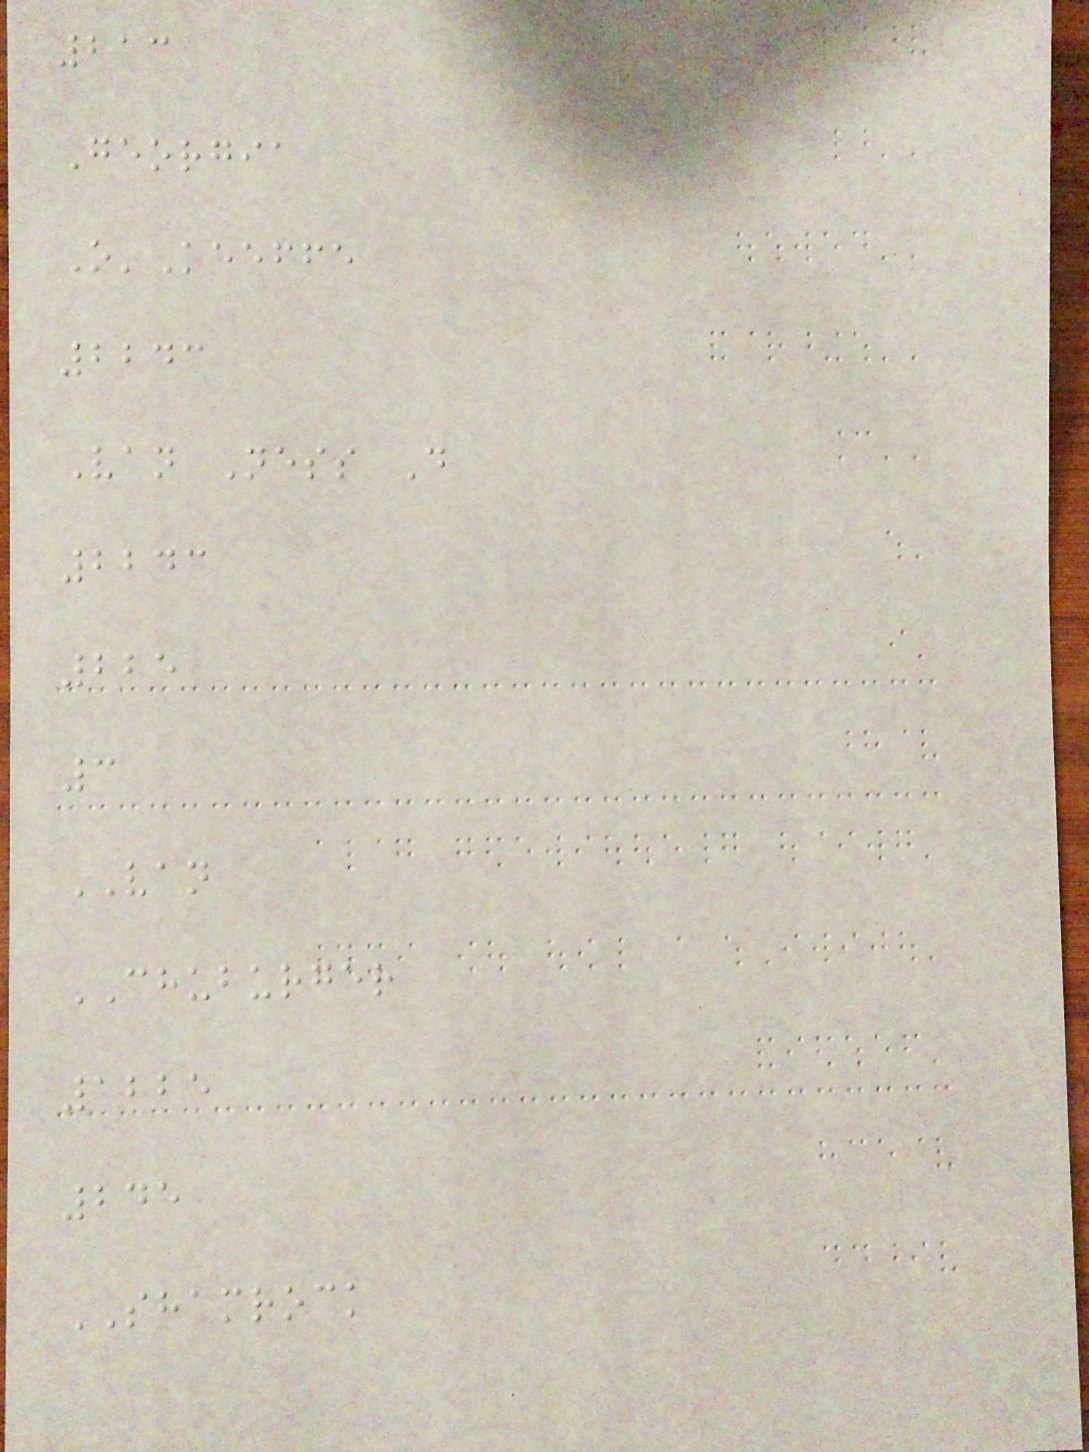213
Georgia
O'Keeffe
2243
Van Ness D
2243
225
3
VAN
CHUBURGER
1225
245
SHAMROCK
